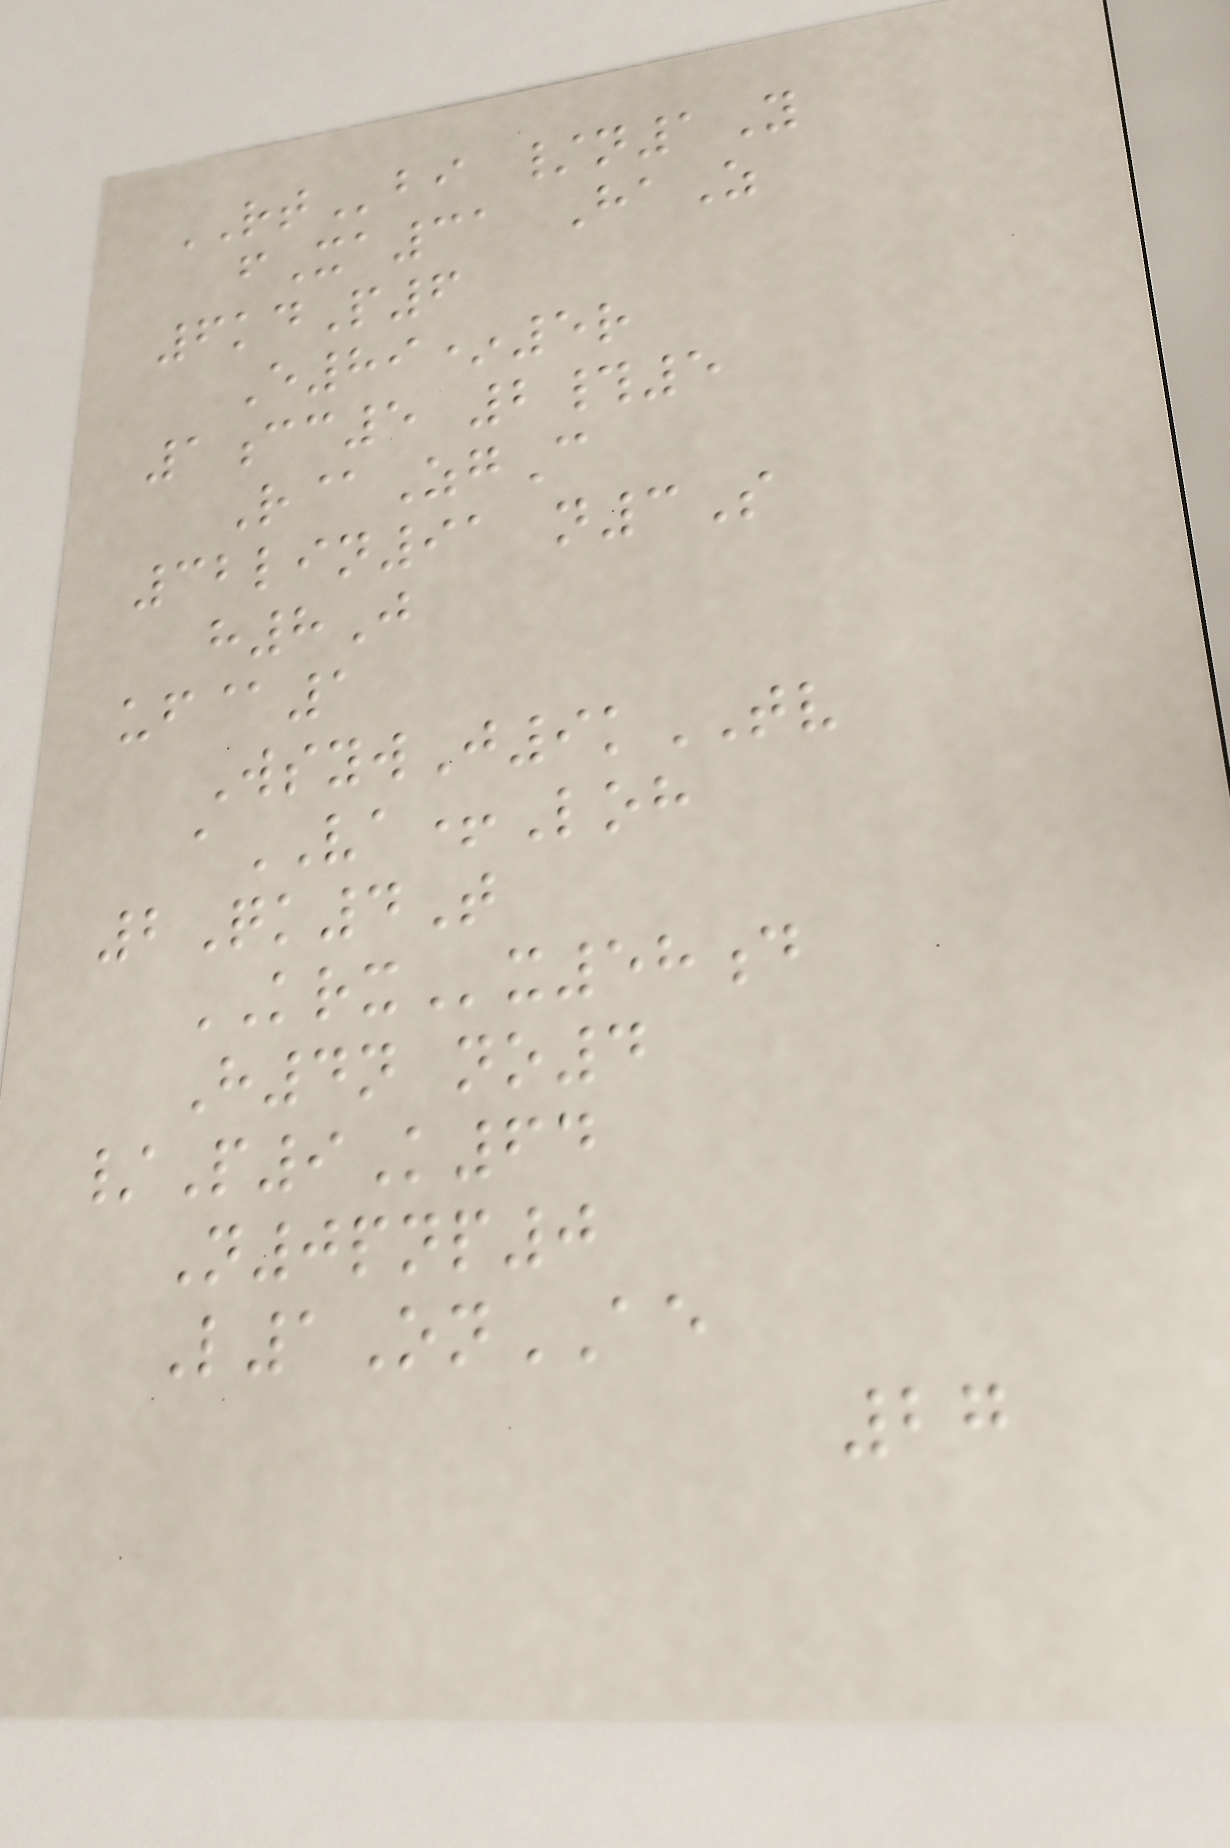RTbi /n1Y
fXa31 HaZ
6kdP6
E89*5r
1cc5 2#5
R@ZgC
32lin91 n3S
h8J
uf@1
WsywJ9kTV
aVA+Loh
2Qk4T
KRXx58d
H4n no4
/P9K64
N0pnp0
L1OnAE
27
